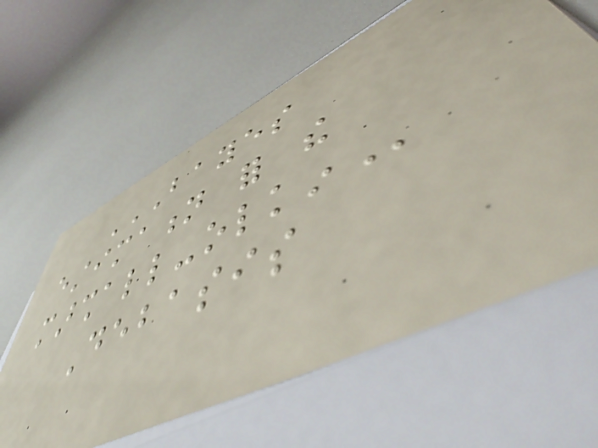BAYES
ESTIMATION FOR THE
MARSHALL-OLKIN
Debasis
